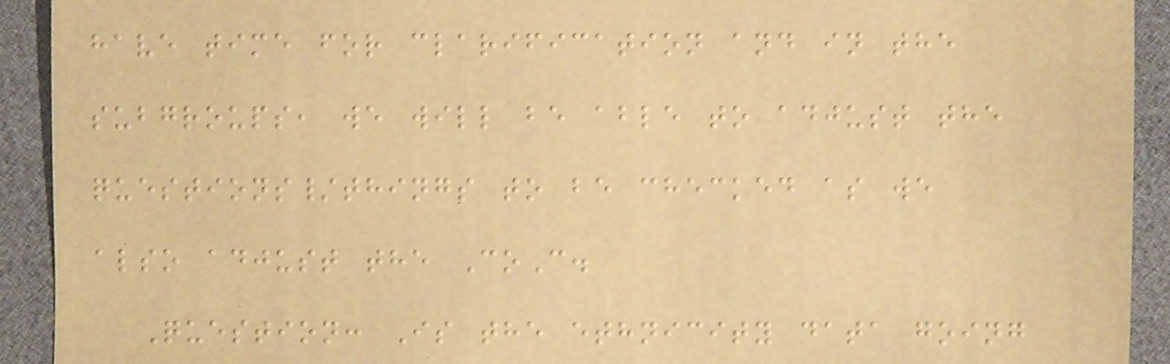have time for clarification and in the
subgroups, we will be able to adjust the
questions/things to be checked as we
also adjust the CoC.
Question: Is the ethnicity data going
